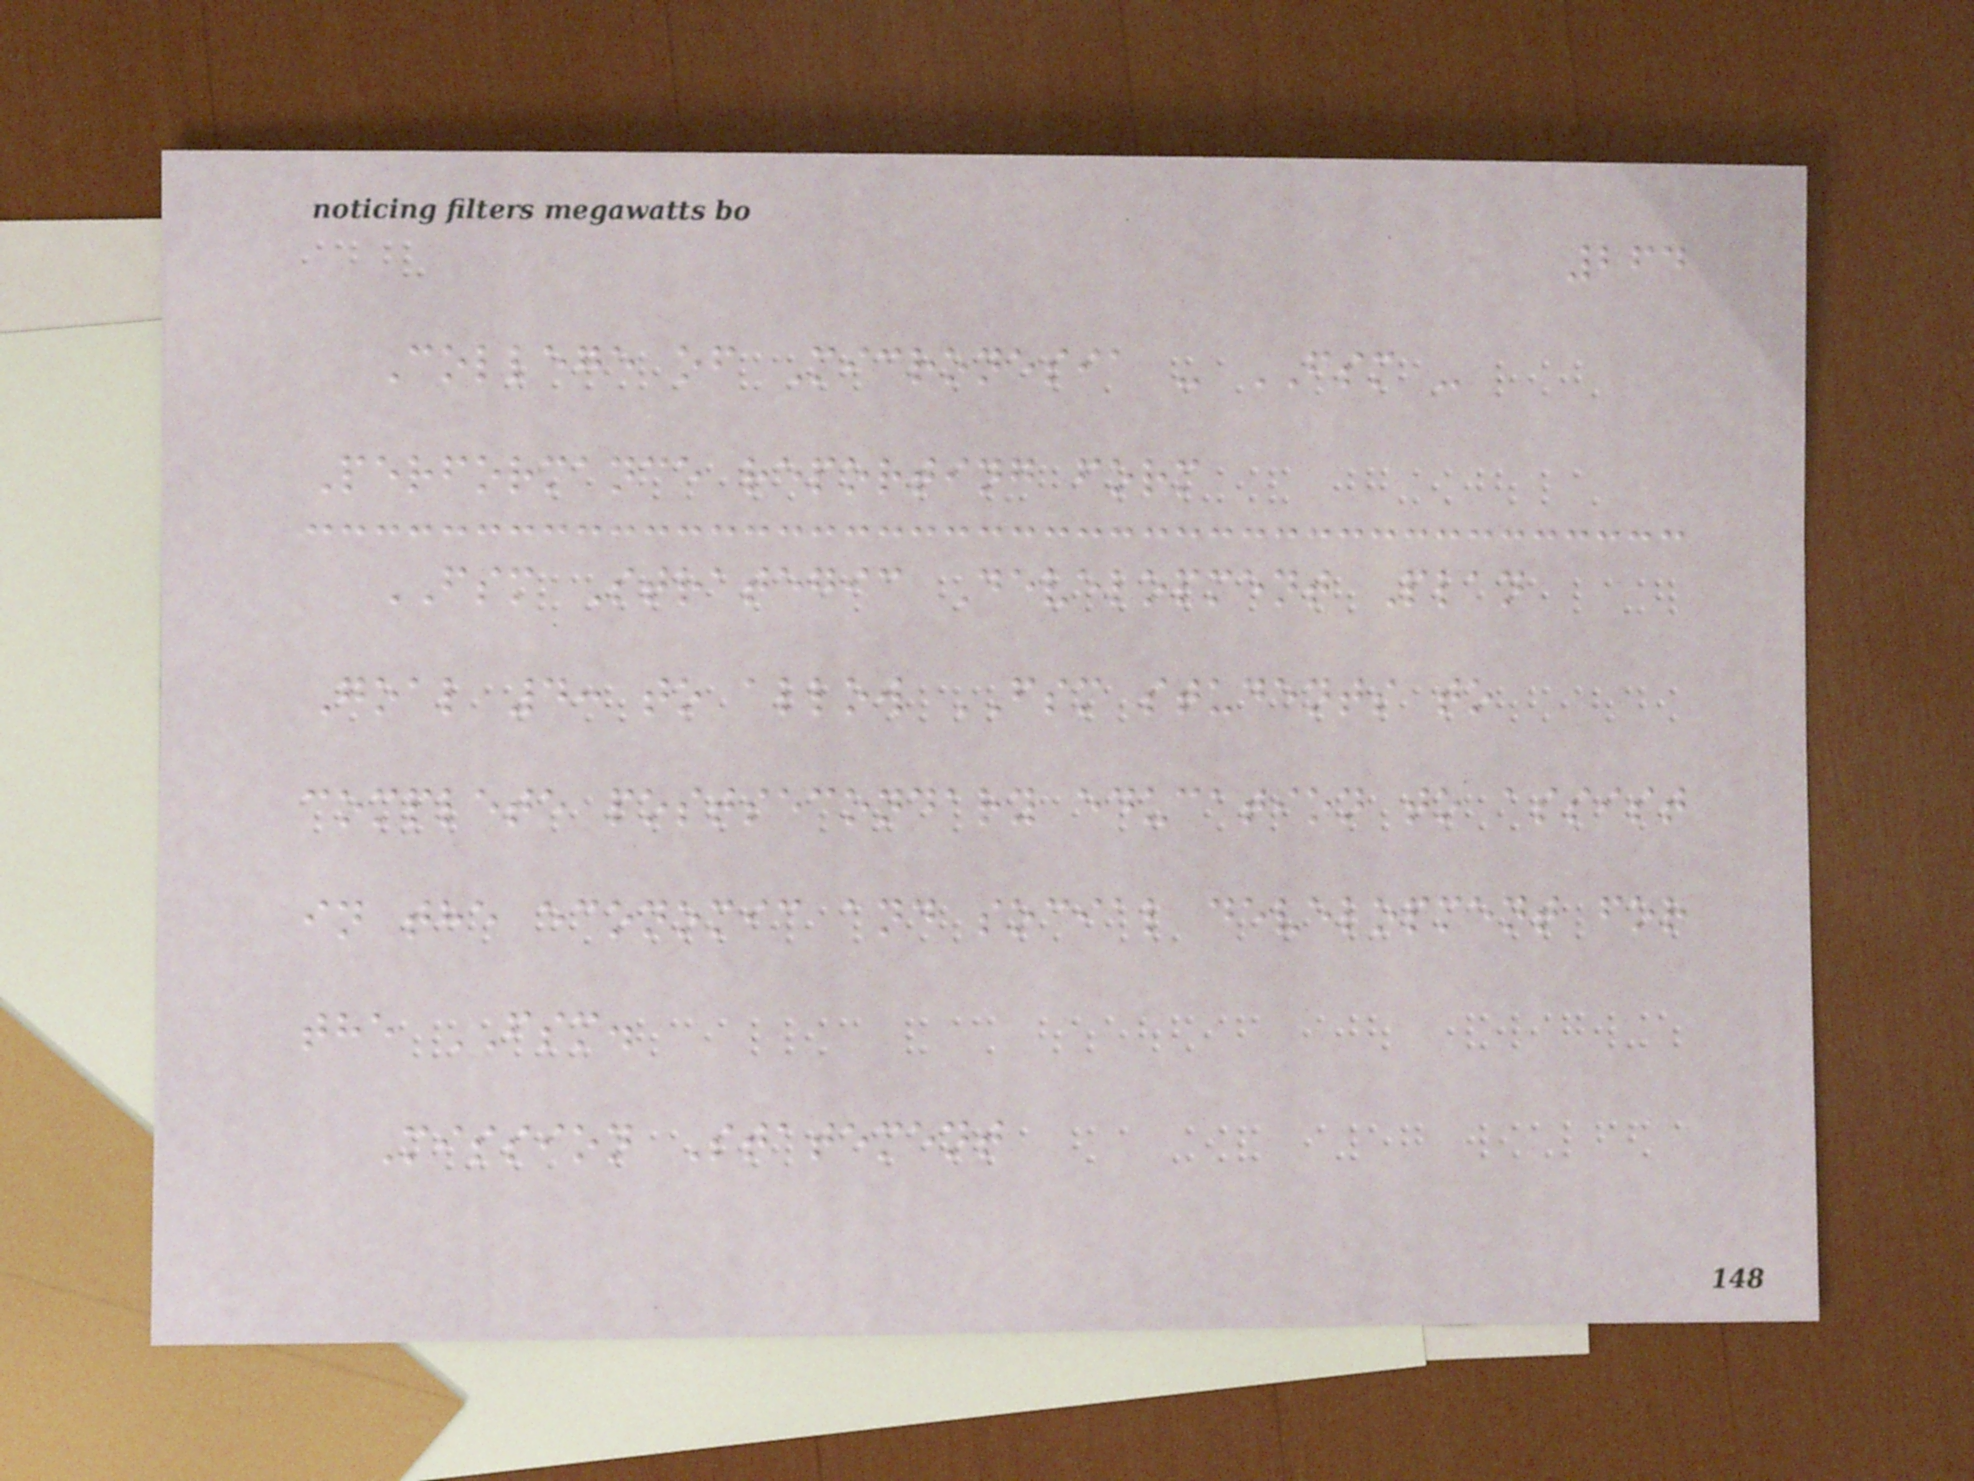264
College of Micronesia - FSM -
Performance reporting form
FSM Strategic Development Plan
Goal 4: to allow FSM students to
complete postsecondary education to assist
in the economic and social development for
the FSM.
Mission Statement
